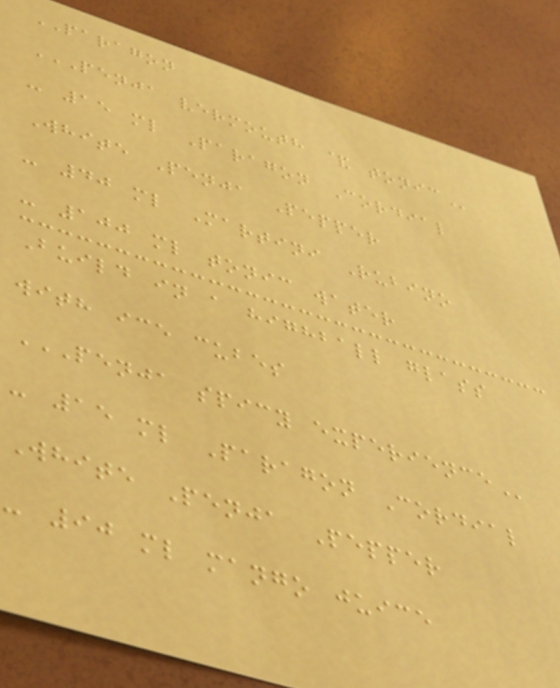PARAGON
PENJA VERMOUTH & TONIC
- 15 ml Paragon Cordial
White Penja Pepper
- 40 ml Martini Rubino
- 100 ml tonic water
Build in a highball glass
with ice cubes
PENJA SPICY EXPERIENCE
- 15 ml Paragon Cordial
White Penja Pepper
- 90 ml mango juice
